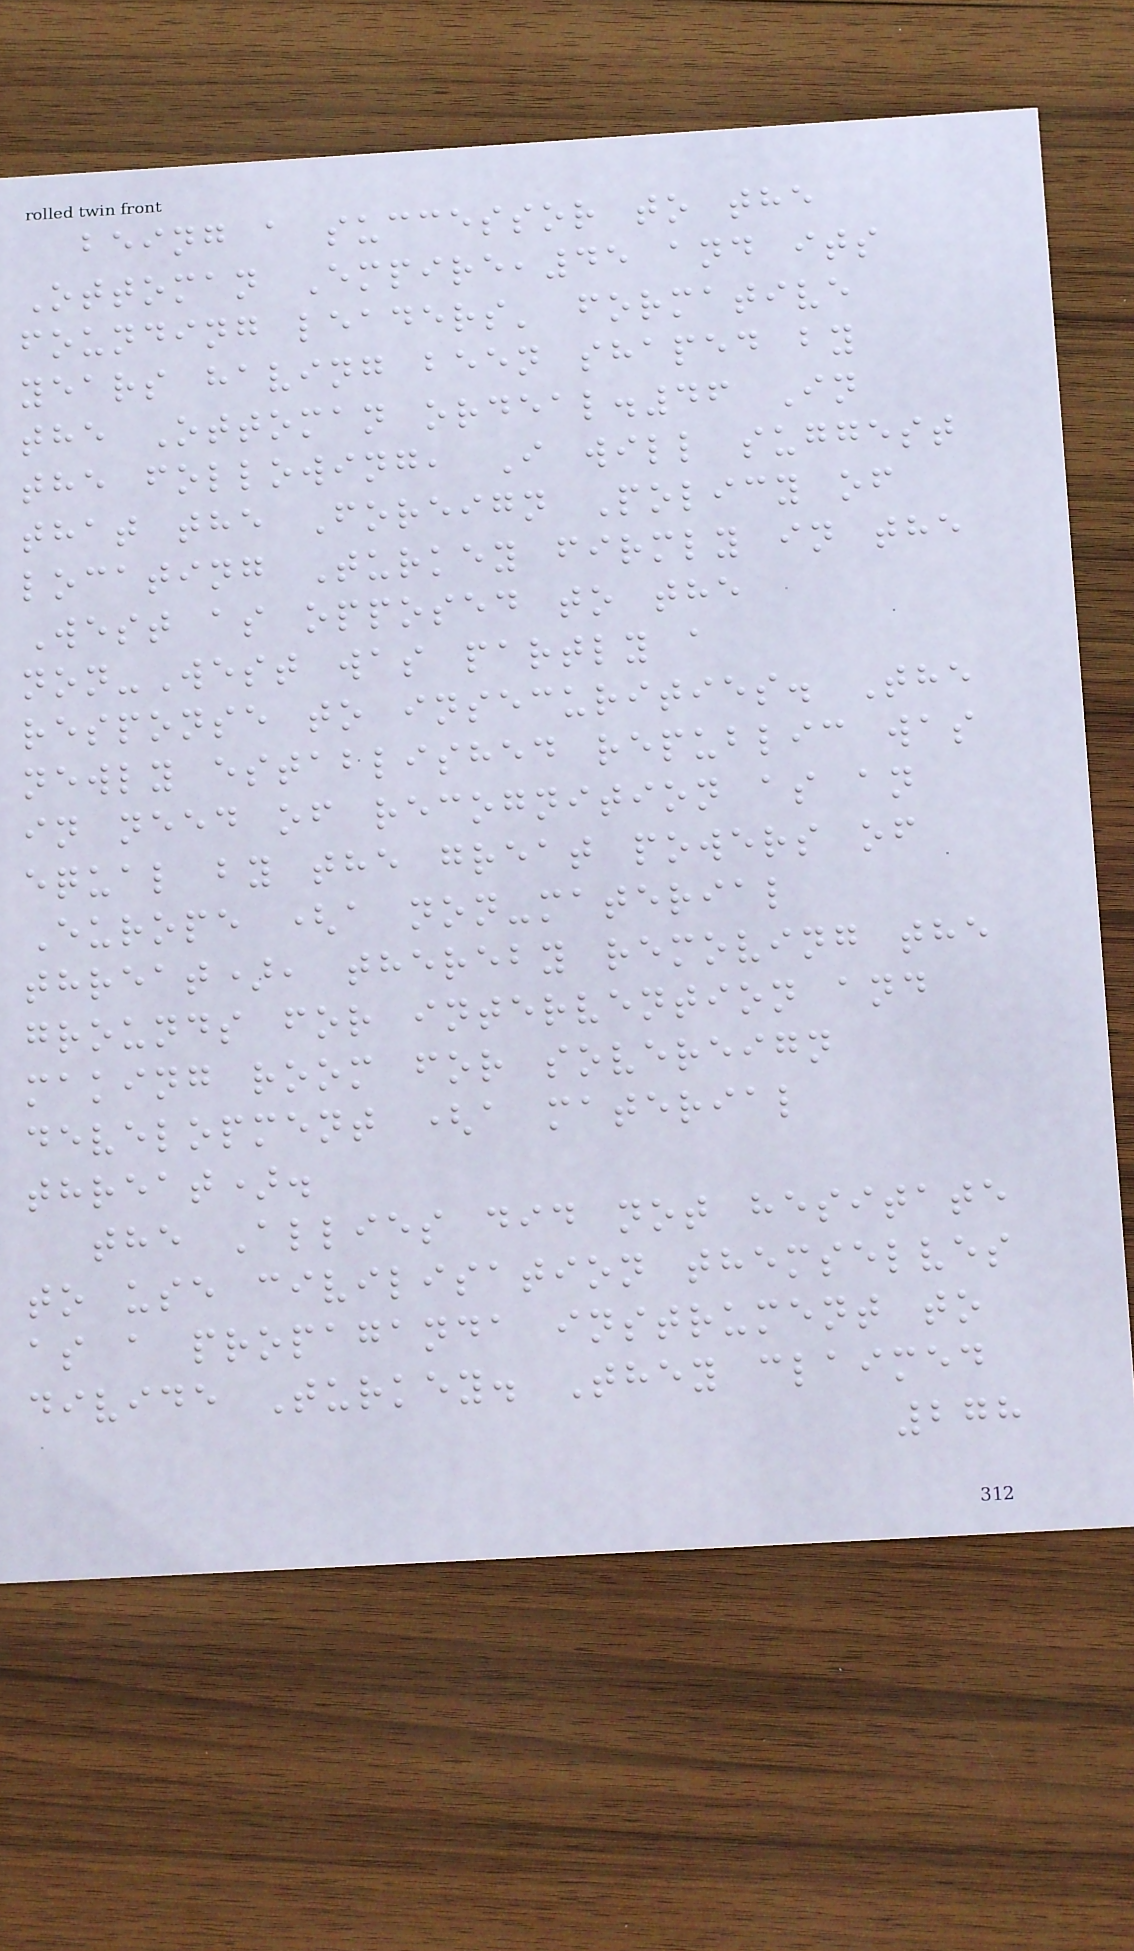being a successor to the
Ottoman Empire,45 and its
founding leaders' formative
years having been shaped by
the Ottoman ordeal.46 In
the following, I will suggest
that the Foreign Policy of
locating Turkey firmly in the
West as opposed to the
non-West was partly a
response to insecurities. The
newly established republic was
in need of recognition as an
equal by the great powers of
Europe (a non-material
threat), thereby removing the
grounds for intervention and
making room for sovereign
development (a material
threat).
the Allies did not hesitate
to use civilisation themselves
as a propaganda instrument to
divide Turkey. They claimed
278
